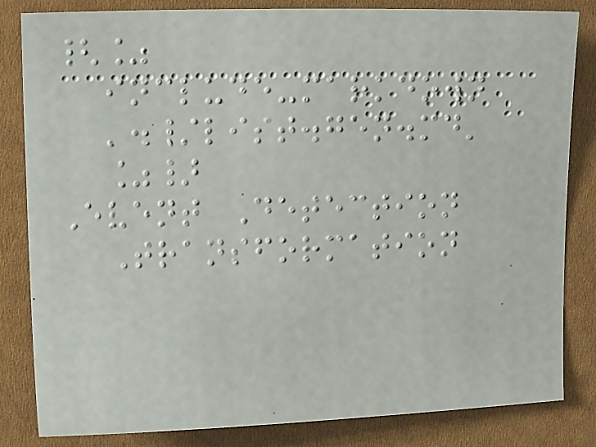{%
include-markdown
'./list.gen.md'
%}
Event Detection
Transformation
